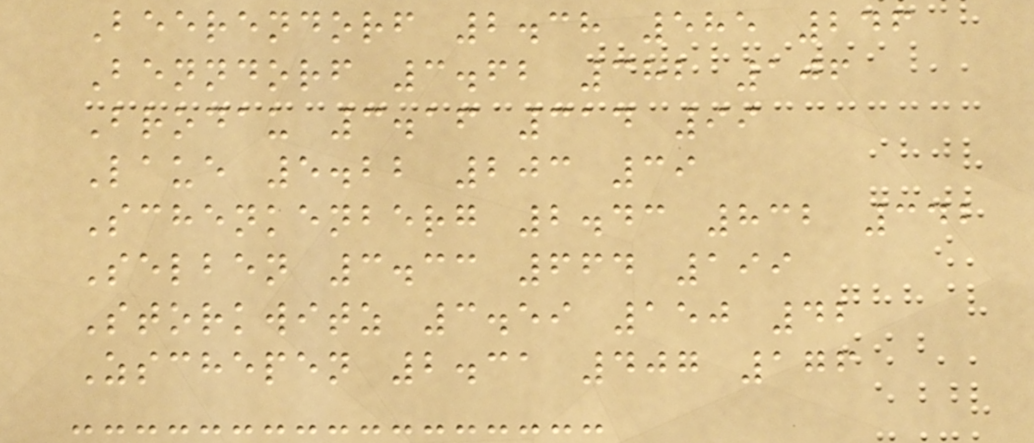Beerendorf 2.38 585 246
Benndorf 3.62 382 106
Brodau 3.16 314 99
Laue 5.22 203 39
Schenkenberg 2.43 832 342
Selben 3.33 664 199
Storkwitz 3.59 150 42
Zschepen 2.31 407 176
